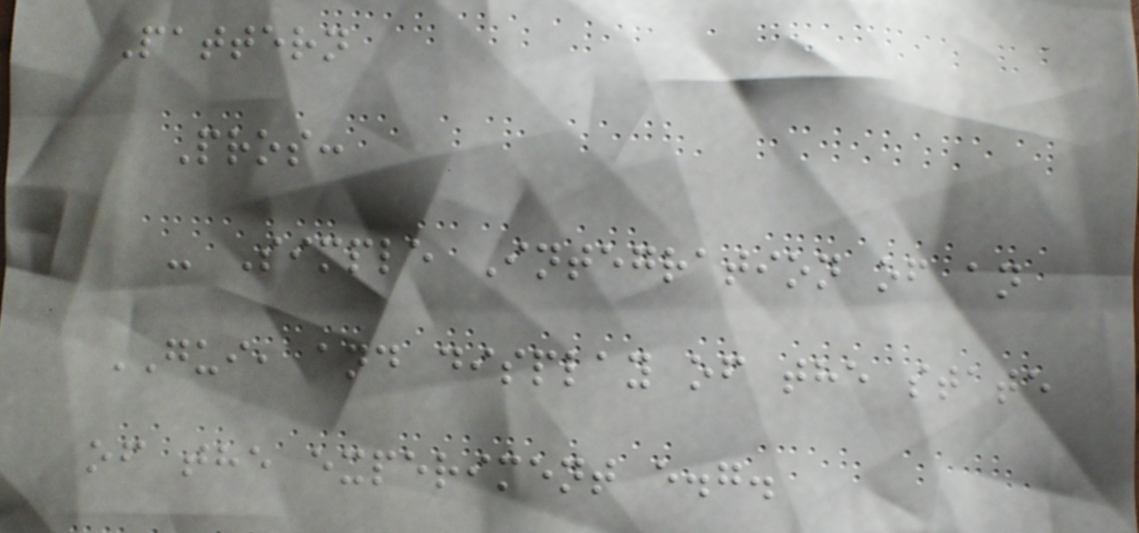Pattern
Pros:
- Simple Integration of an
GUI, and display of the state
of the experiment e.g.
